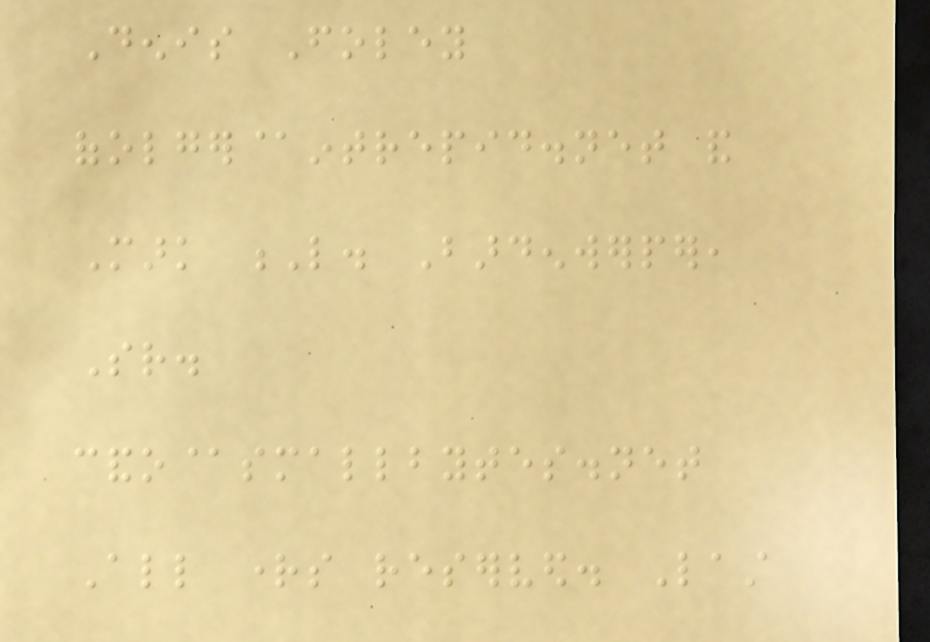Denis Foley
ofolger@intrepid.net and
Mark L. Bardenwerper,
Sr.
cando@smallbytes.net
All rights reserved. Last
